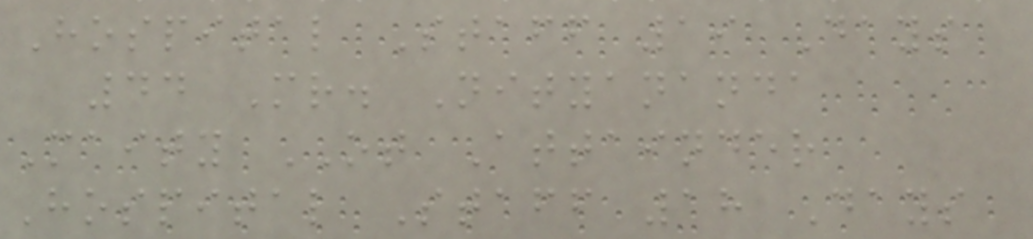Hospital Staff 19 Days
44 Mr. Nityananda
Maity OT Attainder
Hospital Staff 18 Days
